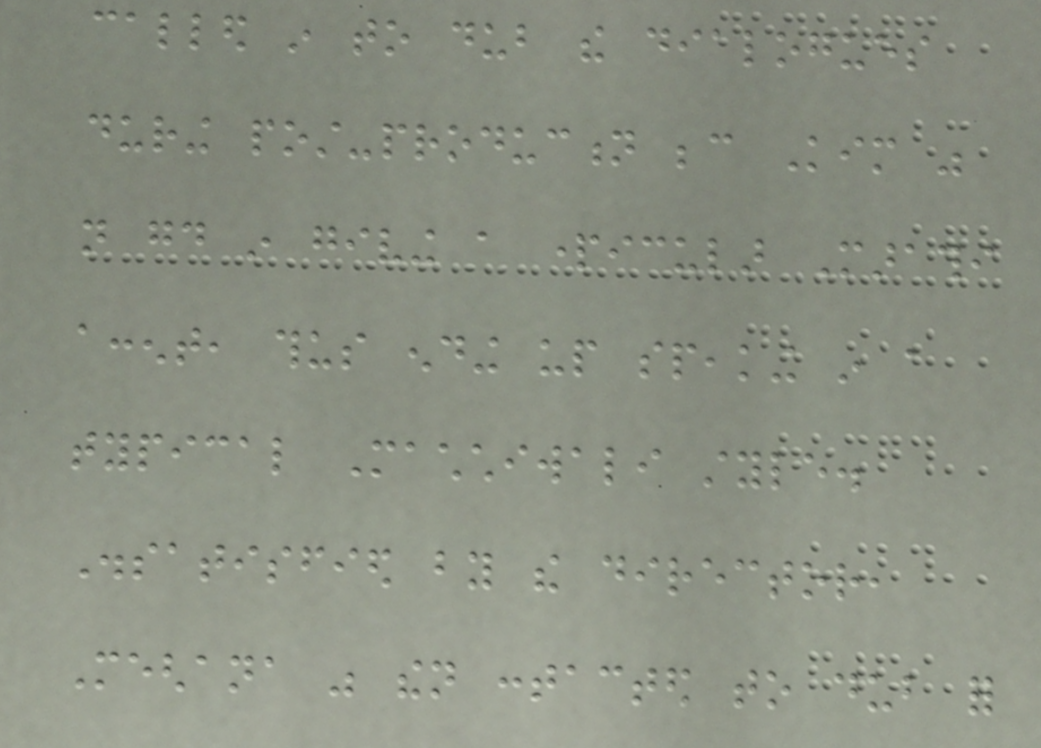called in to dub the dialogues
during post-production because Kim was
not good in giving a particular Marathi
accent, thus ending up speaking in a
typical Machchiwali style.
Dissatisfied by the director,
Meghana was then contacted to dub for
